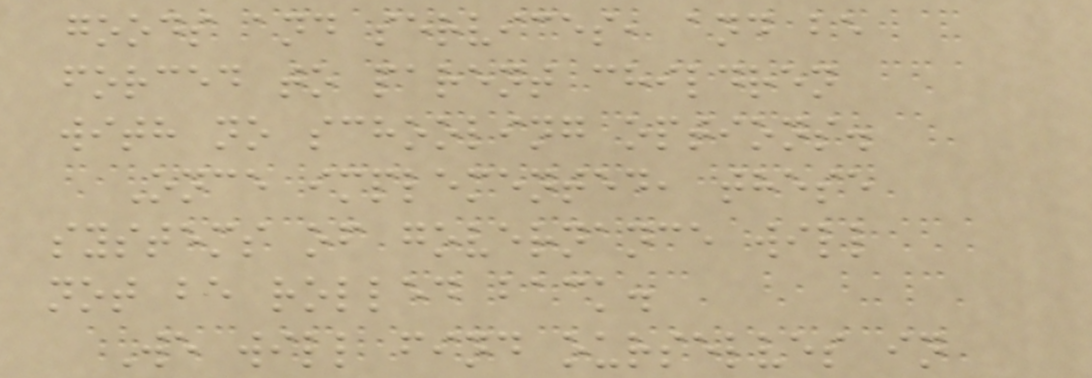goods and services, and be
forced to parent children
with no schooling options.
Once implemented, these
systems of governance will
not be rolled back.
We will find ourselves in
